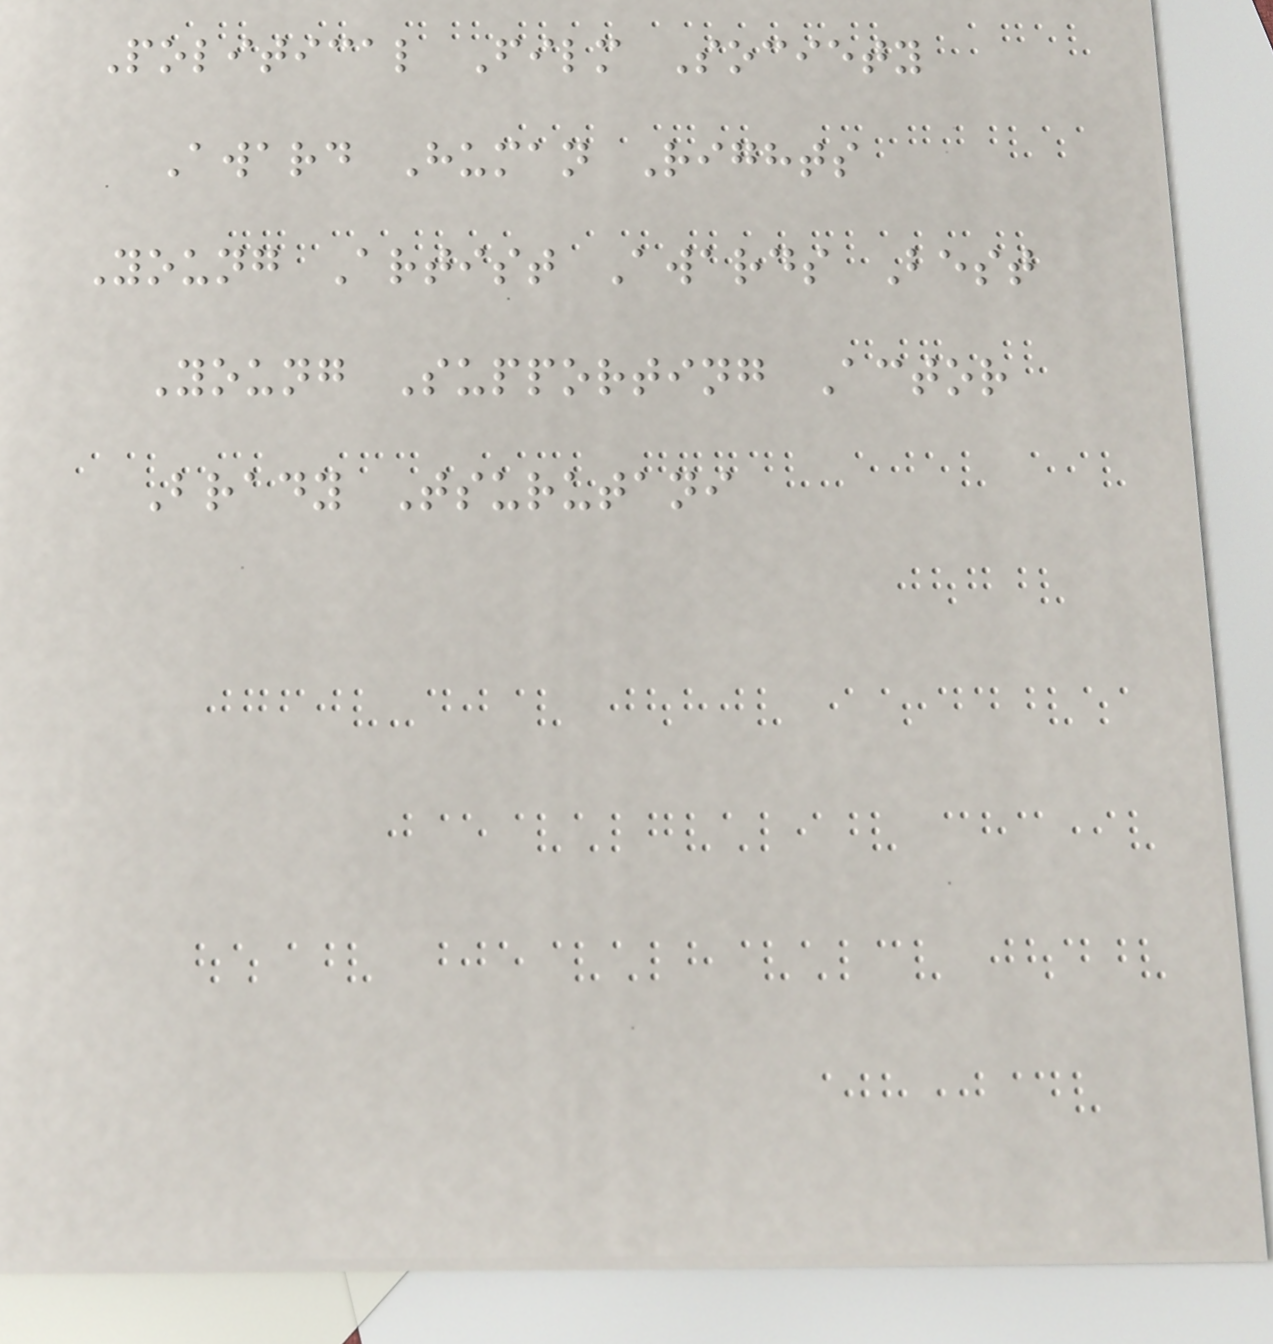Political Film Society
Award Human Rights
Young Artist Awards Best
Young Supporting Actor
Brady Tsurutani
